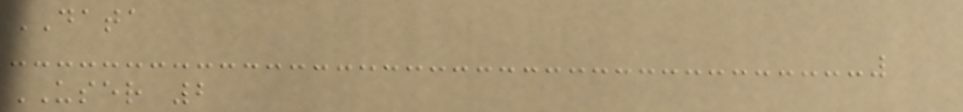DATA
USER 2
